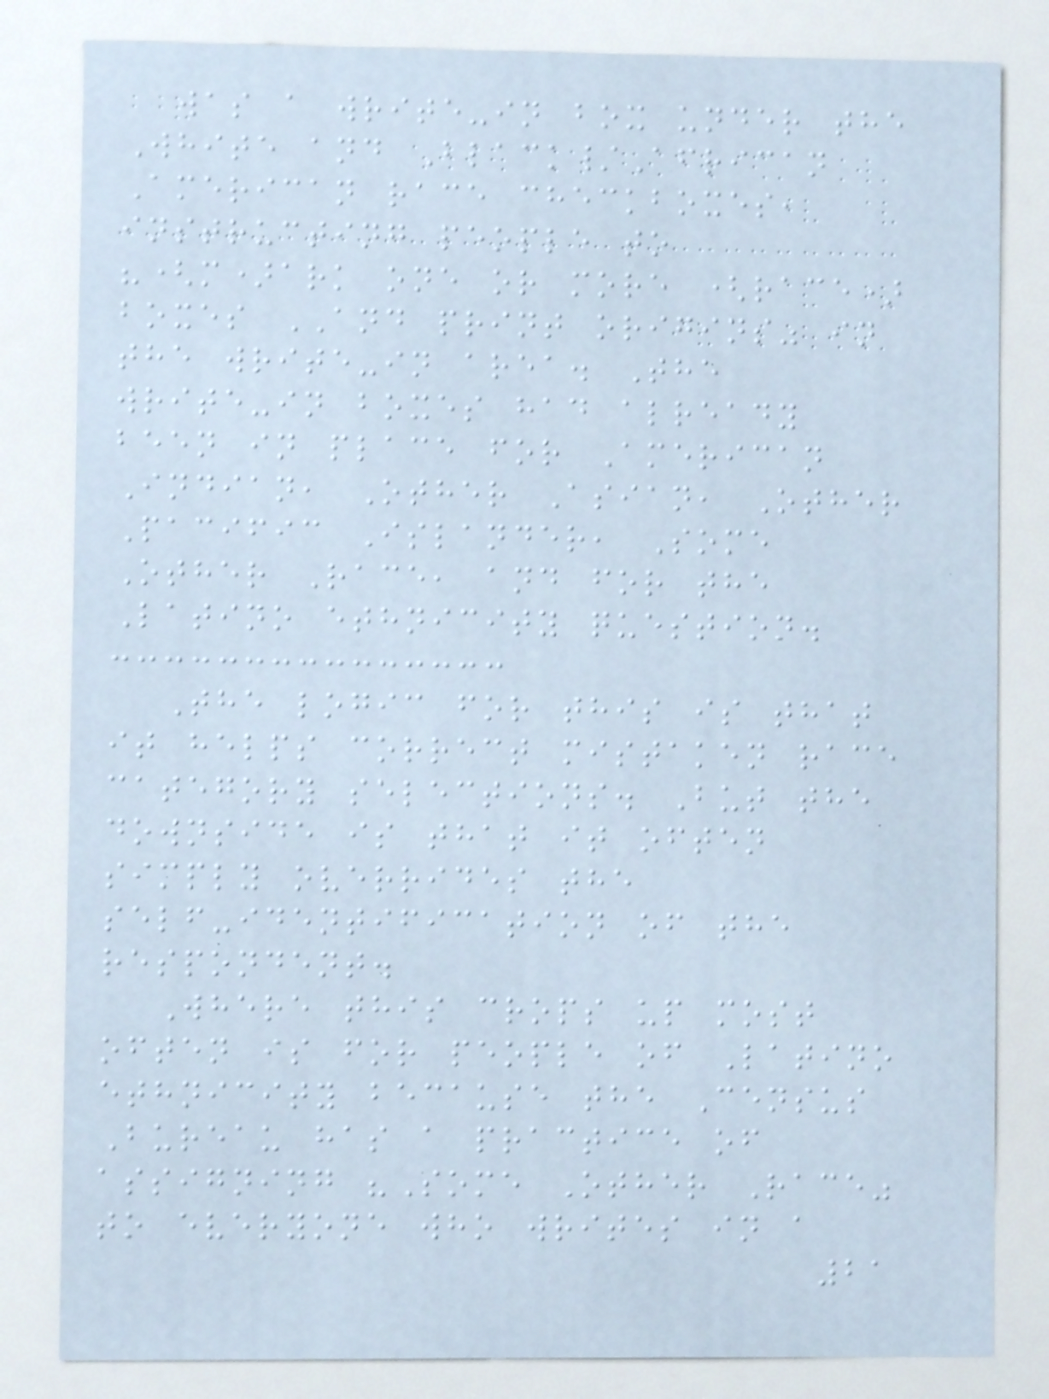was a write-in box under the
White and Black/African
American race checkboxes,
instructing people to
"(m)ark one or more (race)
boxes AND print origins" in
the write-in area. The
write-in boxes had already
been in place for American
Indian, Other Asian, Other
Pacific Islander, Some
Other Race, and for the
Latino ethnicity question.
The logic for this is that
it helps correct mistaken race
category selections. But the
downside is that it often
simply overrides the
self-identification of the
respondent.
Where this crops up most
often is for people of Latino
ethnicity because the Census
Bureau has a practice of
assigning "Some Other Race"
to everyone who writes in a
21
